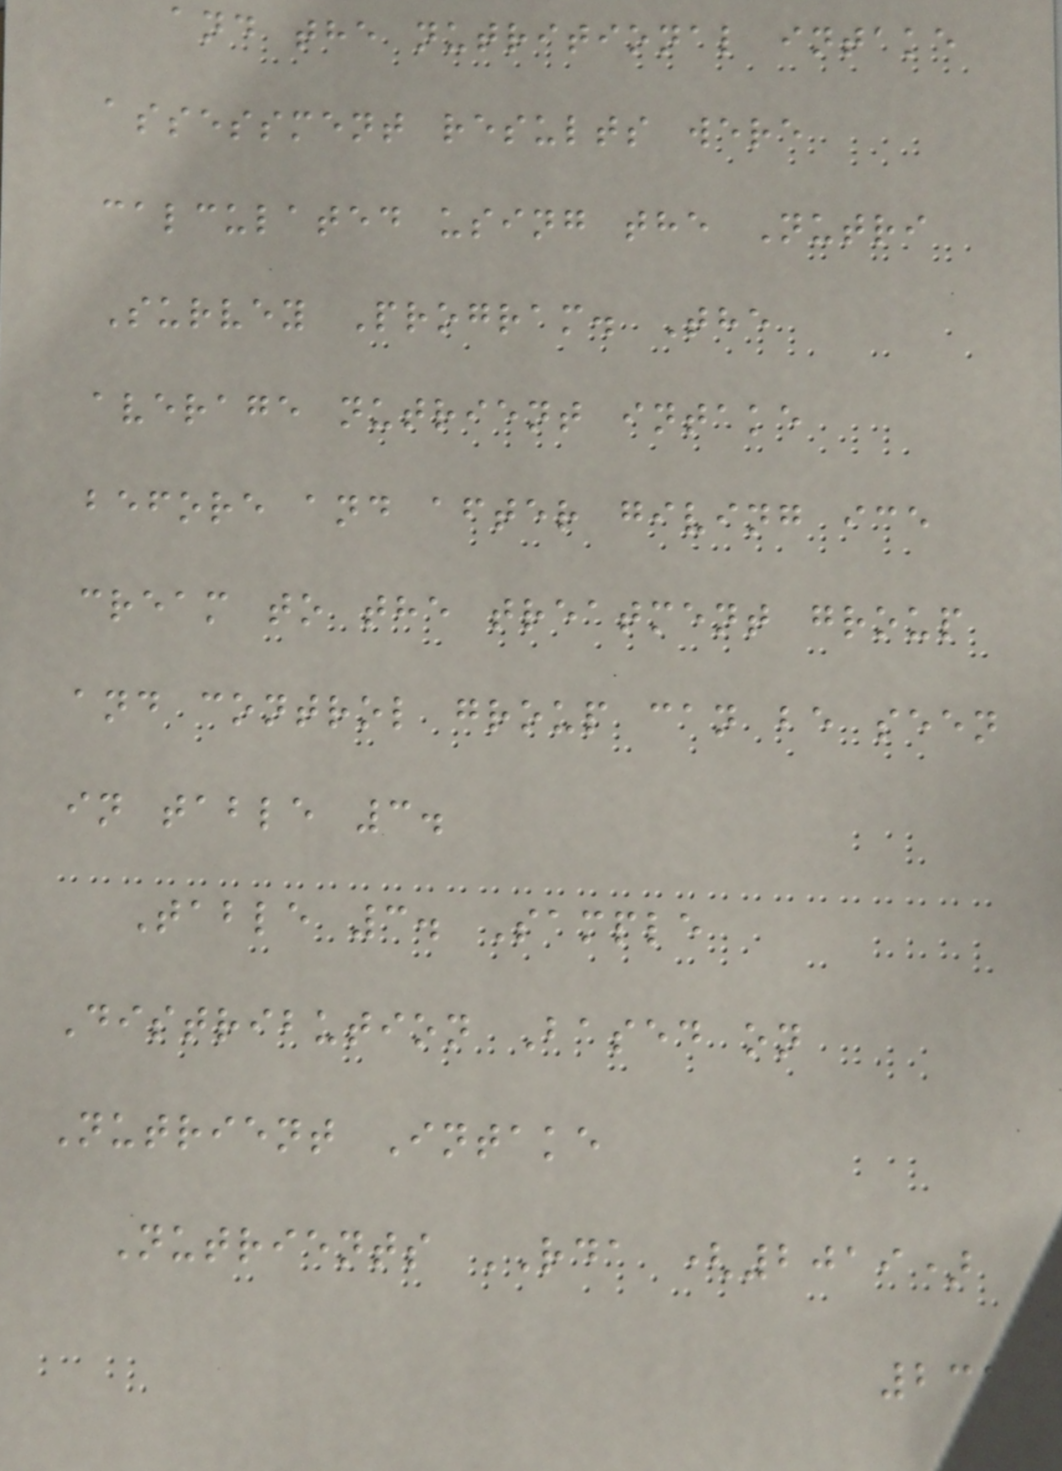and the nutritional intake
assessment results were
calculated using the Nutri
Survey Program. The
average nutrient intake
before and after giving ice
cream to the treatment group
and control group can be seen
in table 3.
Table 3. Sample
Distribution Based on
Nutrient Intake
Nutrients RDA (2019)
231
